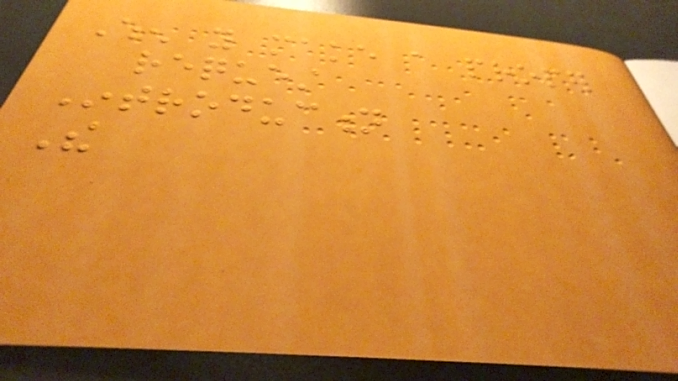When you make a proper
request
Introduction
The
